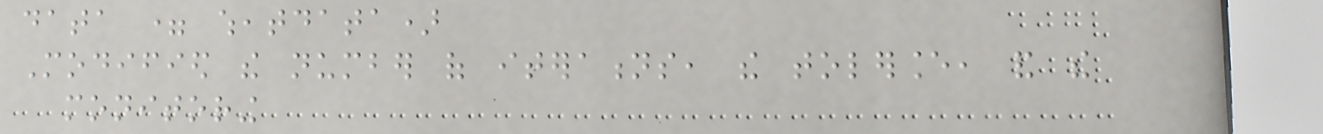data = wheatdata)
Modified the number of iterations, the tolerance, and the
monitoring
